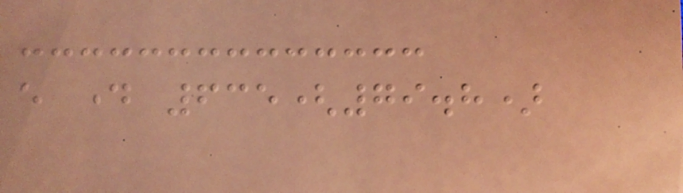every day 635(79.8)
